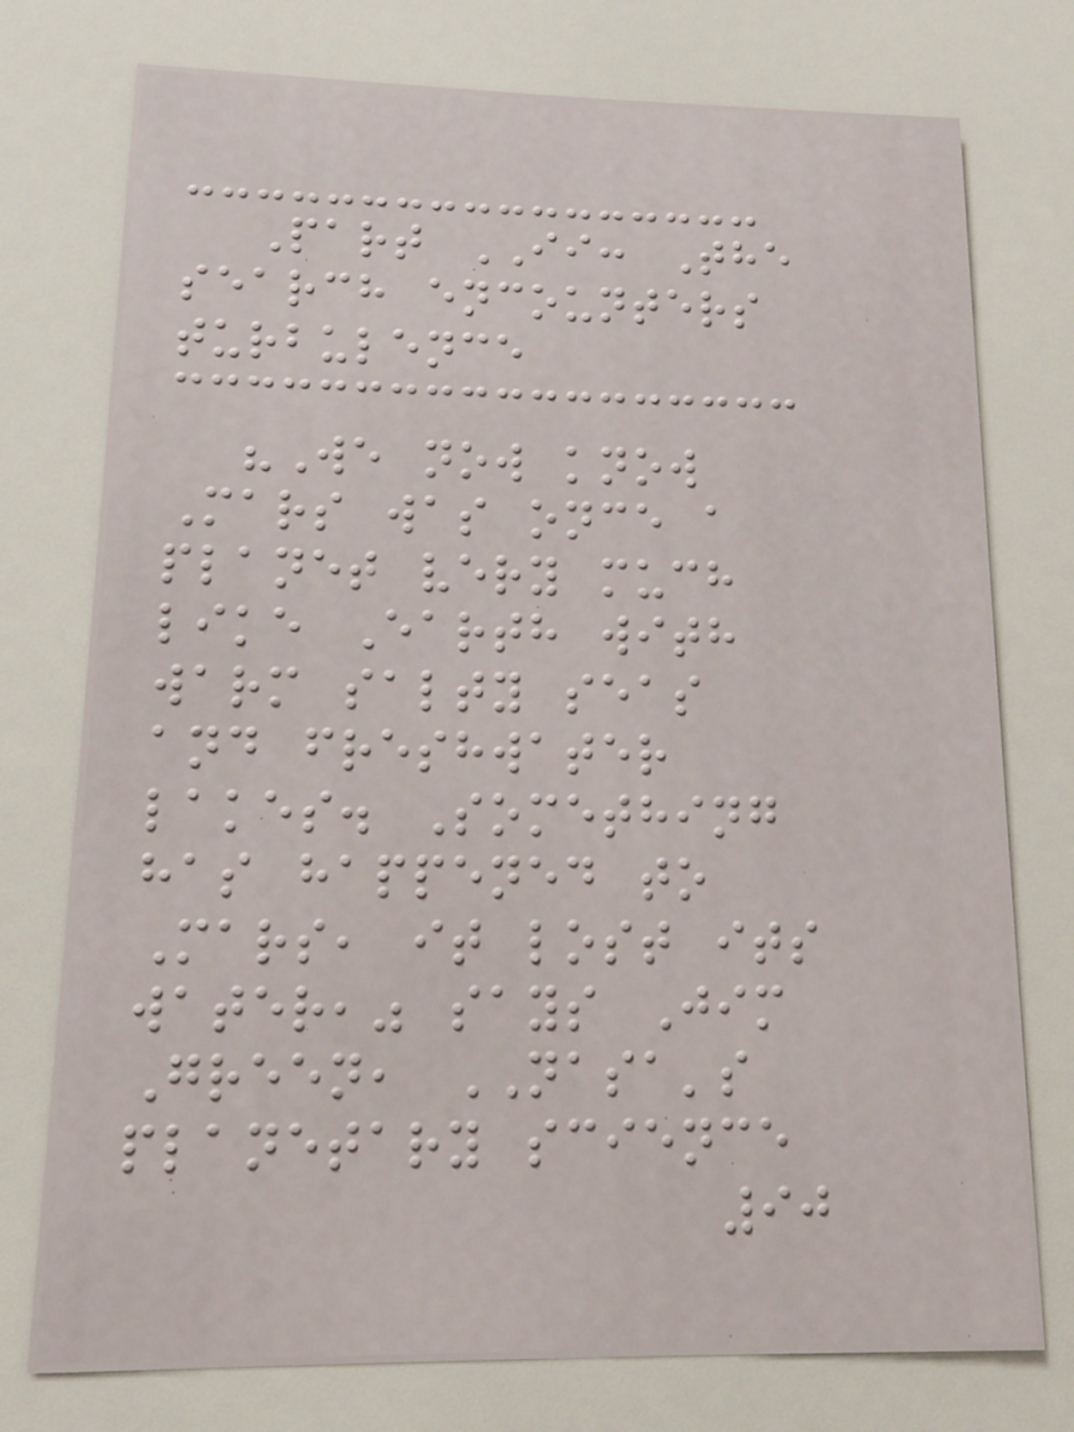Part II: The
search encounters
turbulence
"We now know
Mars was once a
planet very much
like Earth with
warm salty seas
and freshwater
lakes. Something
has happened to
Mars, it lost its
water," says Jim
Green, NASA's
planetary science
90
